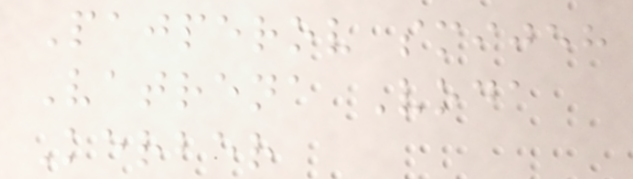Pajperov smijeh
Vatrena Voda
Kerber
